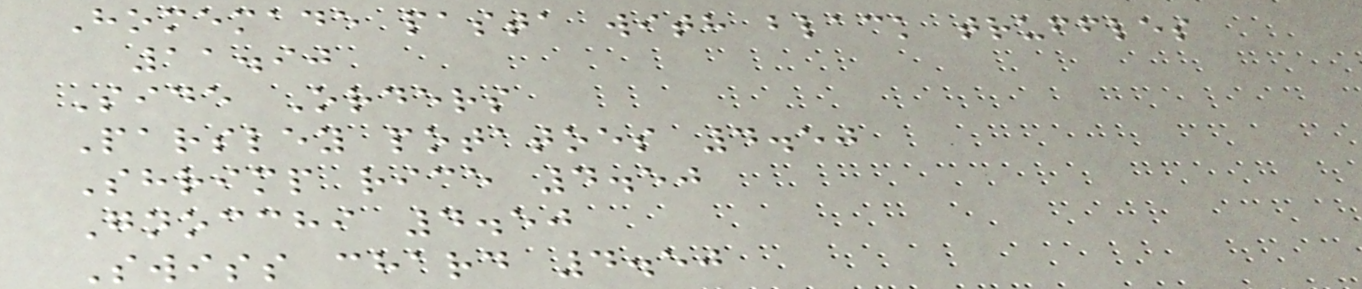Homemade pasta with black truffles
11.90
Side Orders
Parsley potatoes 4.50
Shrimp rice 4.50
Gnocchi 4.50
Swiss chard 4.50
